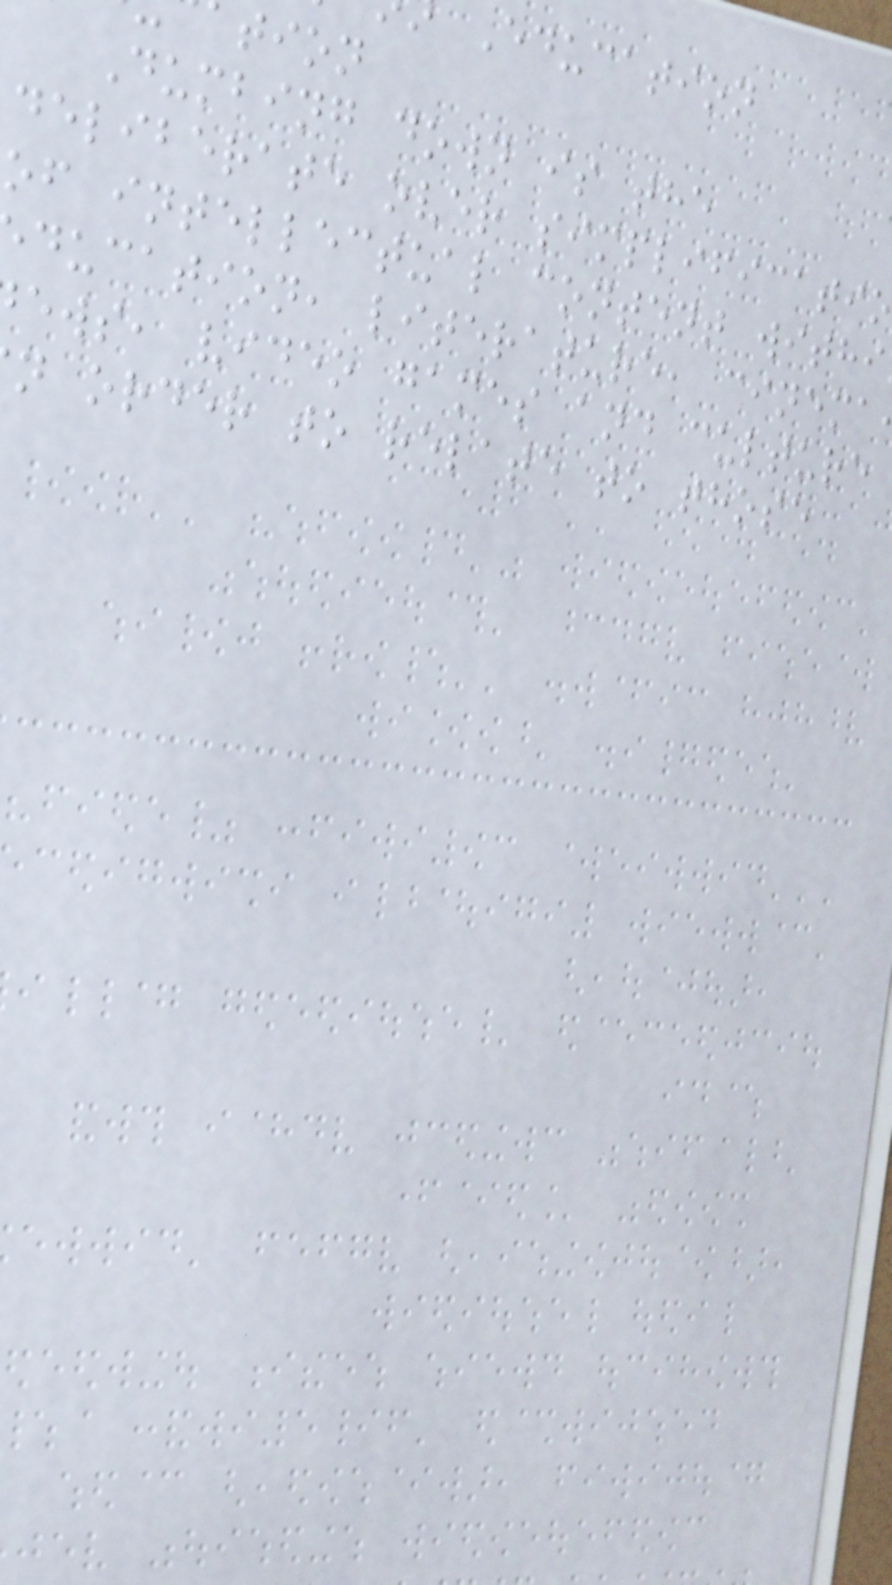Education
tion
Dumbing down is the
deliberate over simplificati
of intellectual content withi
ducation, literature, cinema
ews, video games and culture
n order to relate to those
